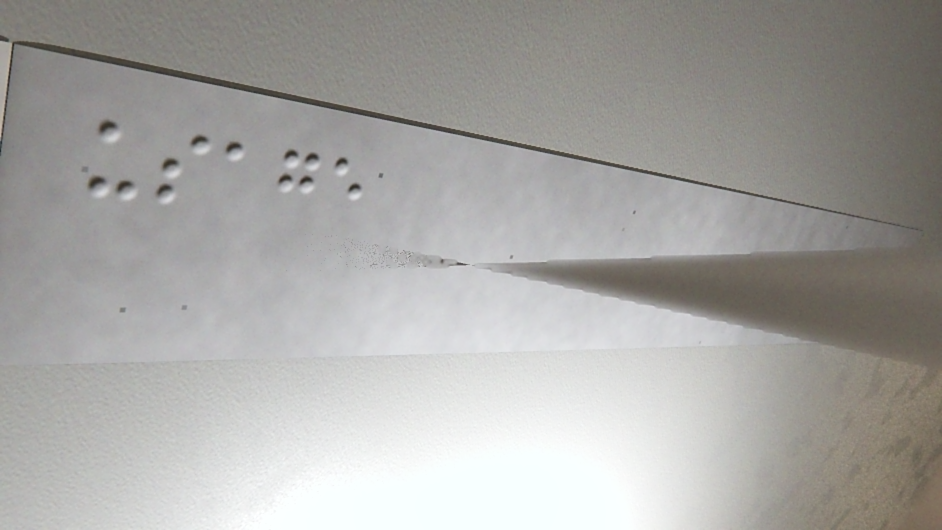usage
